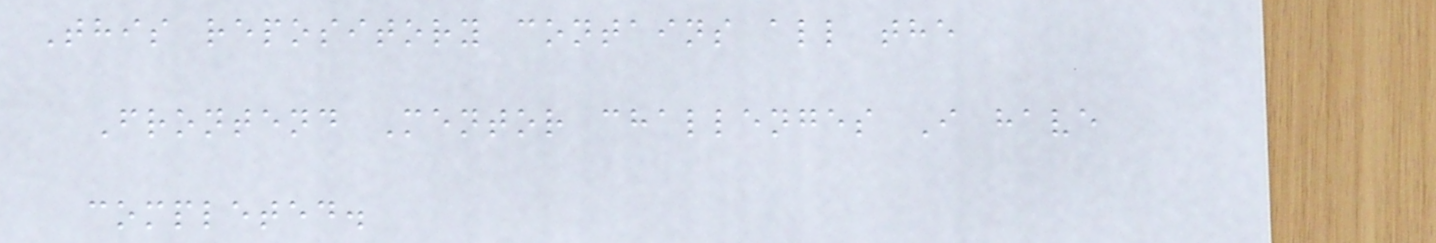This repository contains all the
Frontend Mentor challenges I have
completed.
